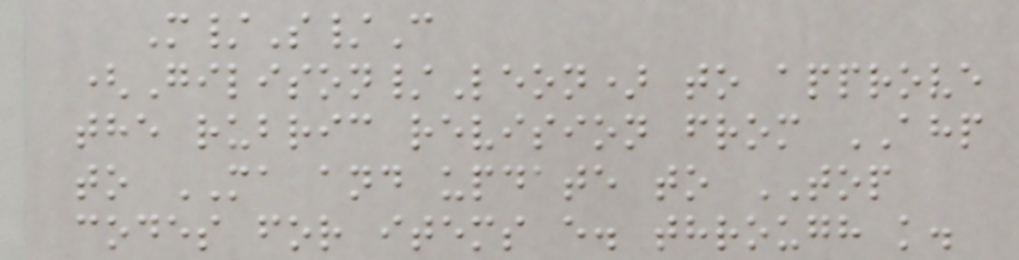M/S/C
(Gilison/Leon) to approve
the rubric revision from AHP
to MA and update to TOP
codes for items e. through k.
